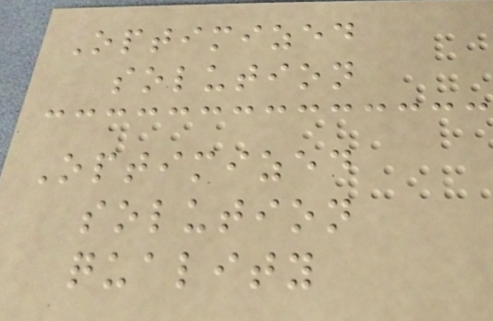Optimized
solution
Optimized
solution
quality
